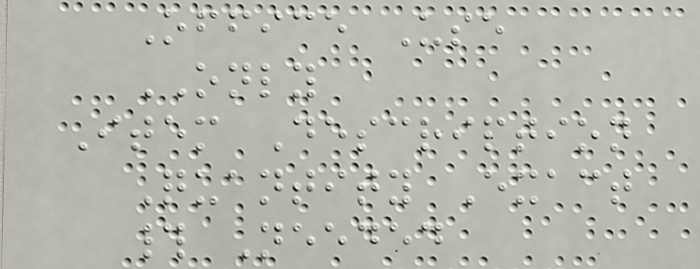Office Use
ONLY
Item Description
Quantity Exact
# Needed
